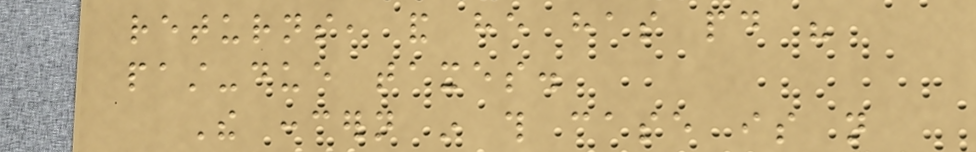returns, and he has paid his
past-due taxes.
The concern in this case is not
